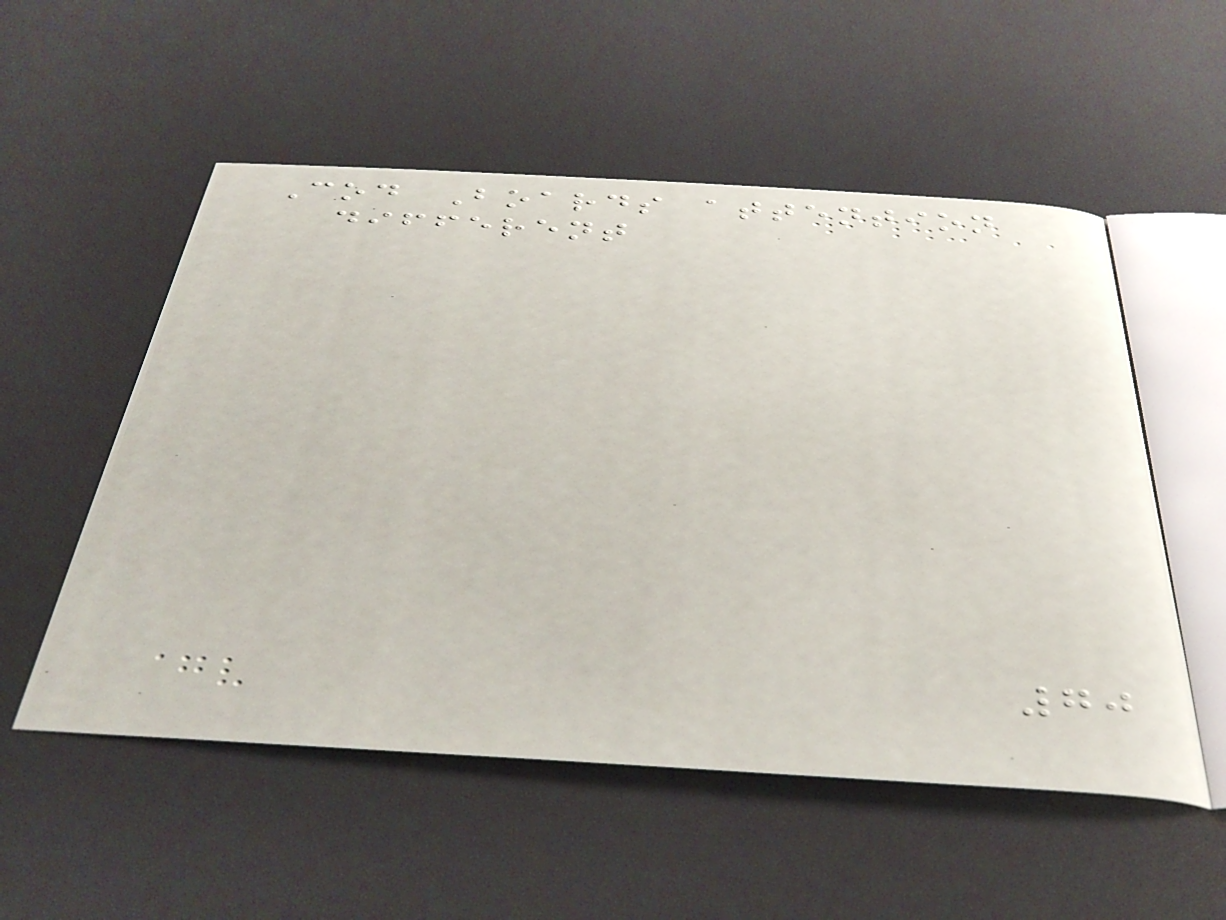Cod Boards attention
different
70
